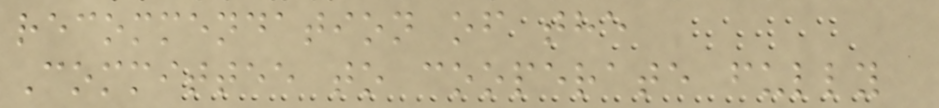recommendation of the
Committee to cooperate fully
